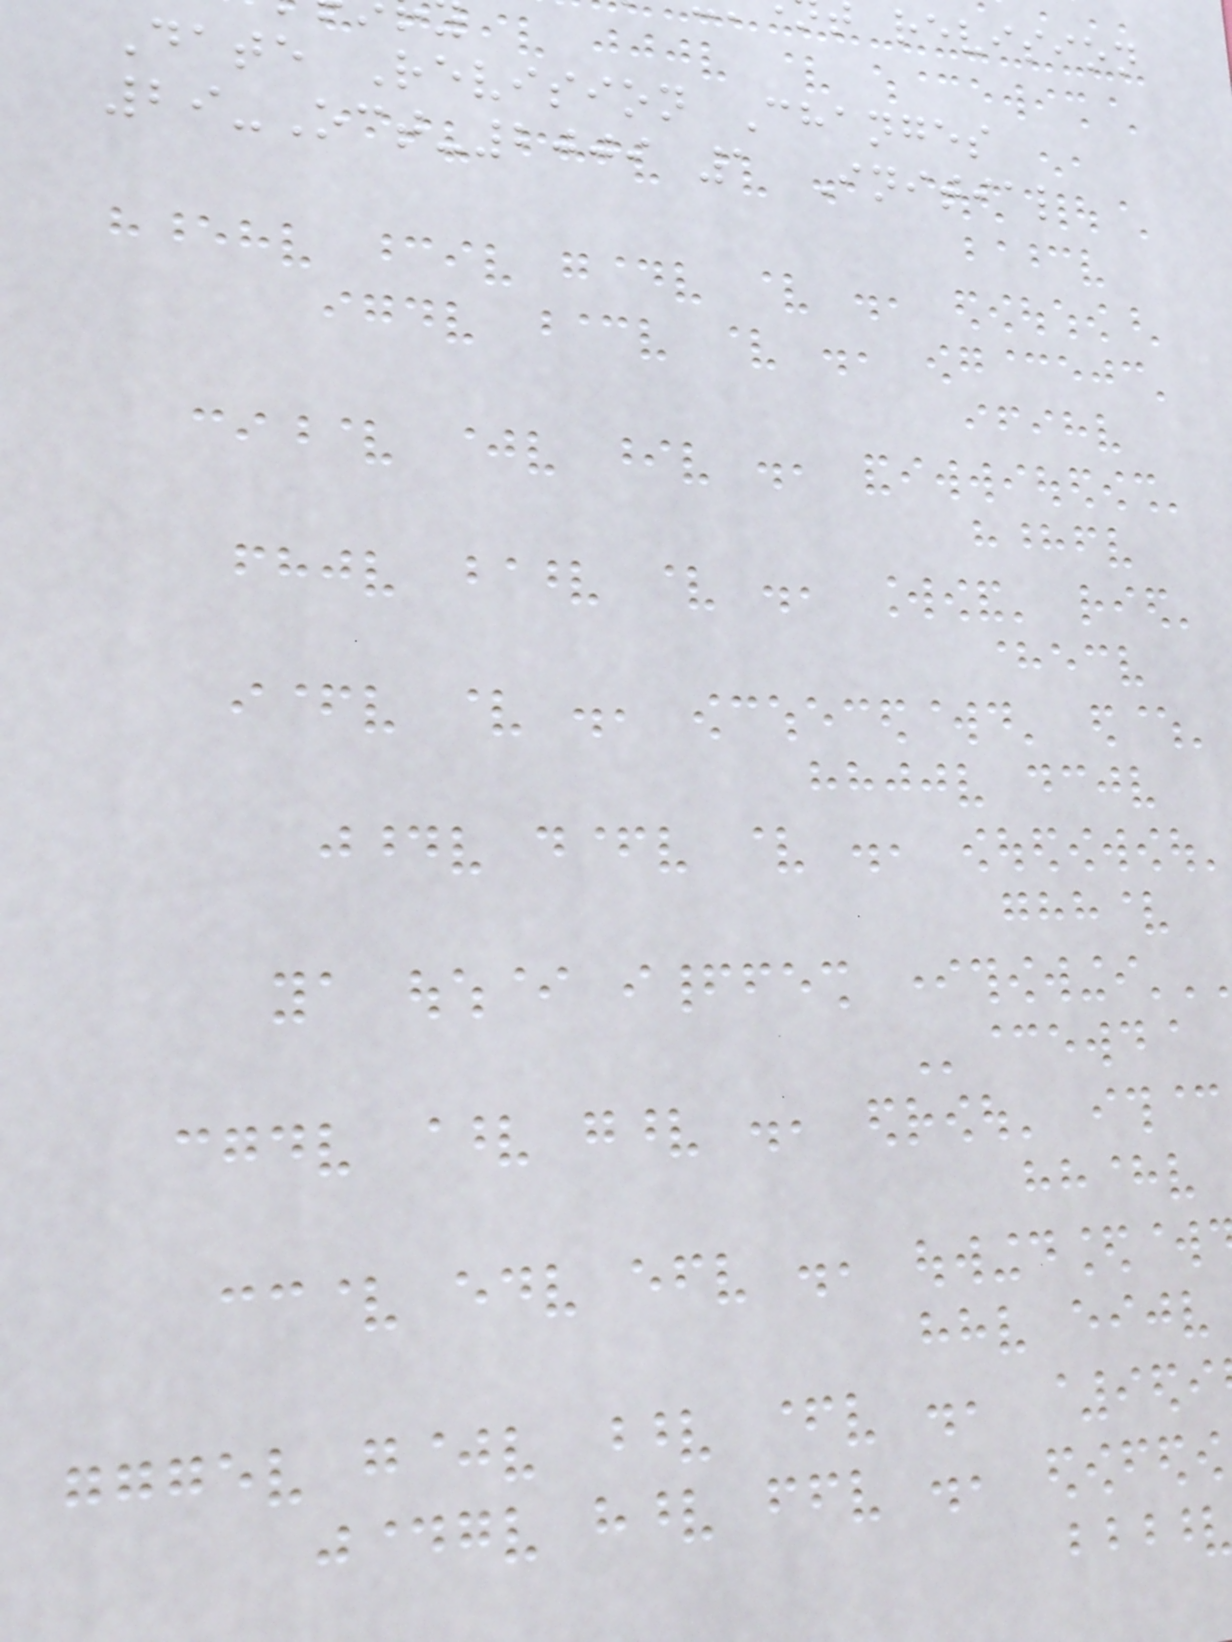revision
Date Revision Changes
29-Oct-2009 1 Initial
